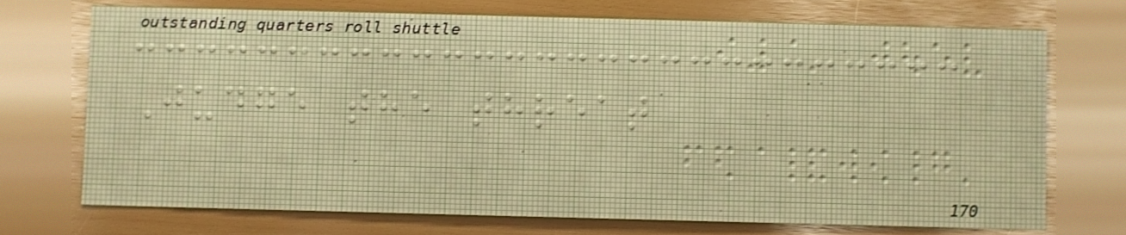Judge the threat
